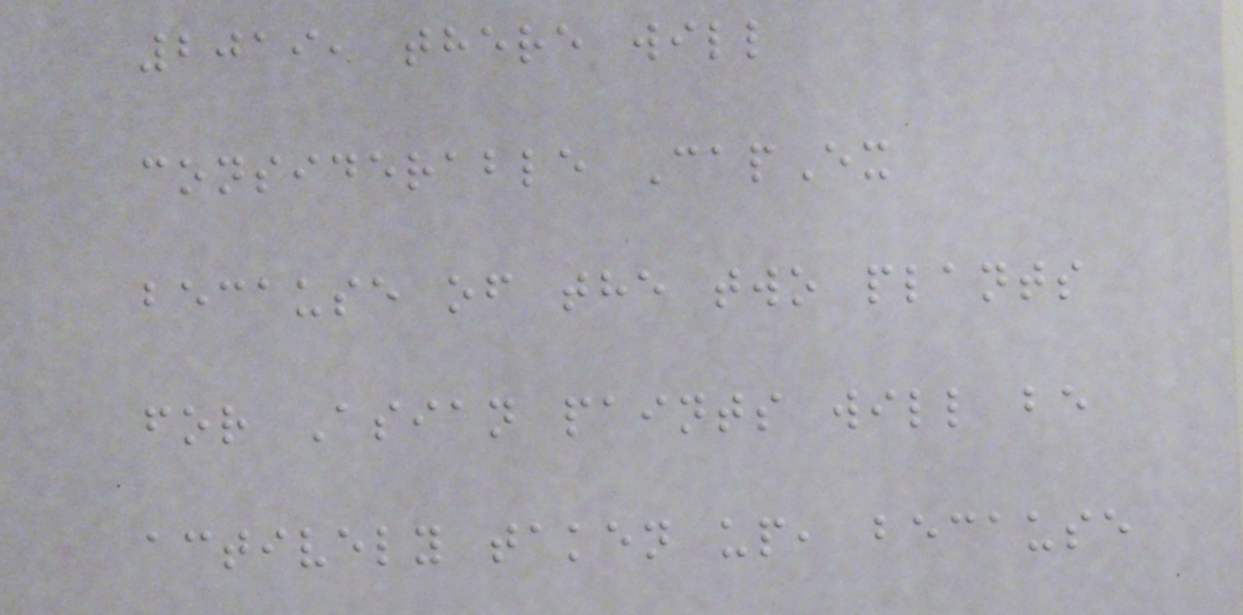2019, there will
considerable CapEx
because of the two plants
for Asian paints will be
actively taken up, because
